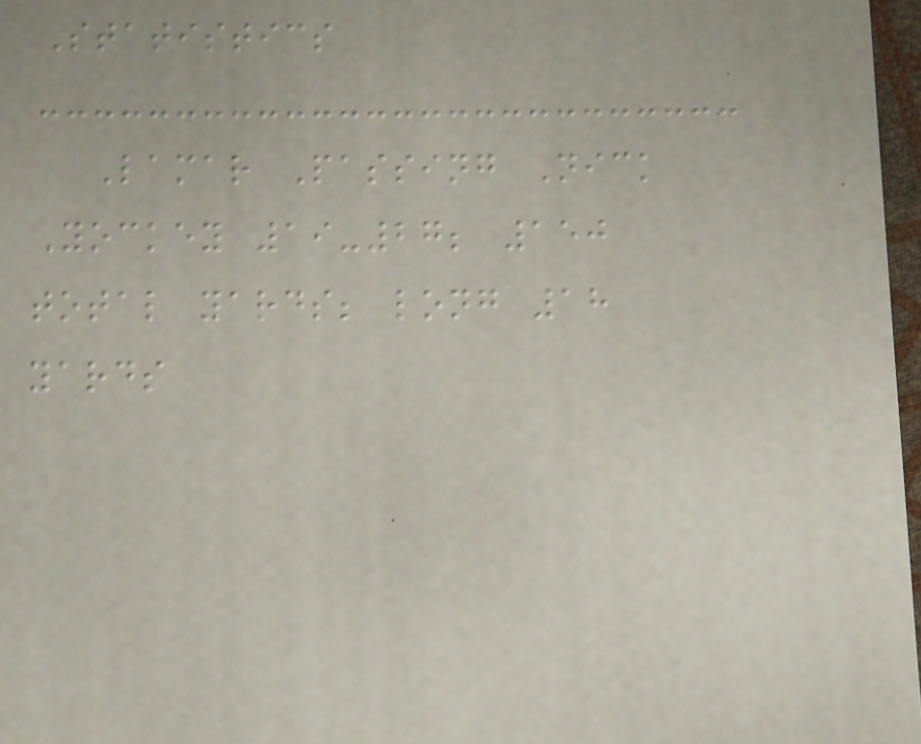Statistics
Lamar Passing Nick
Yockey 19-27; 150
total yards; long 18
yards
